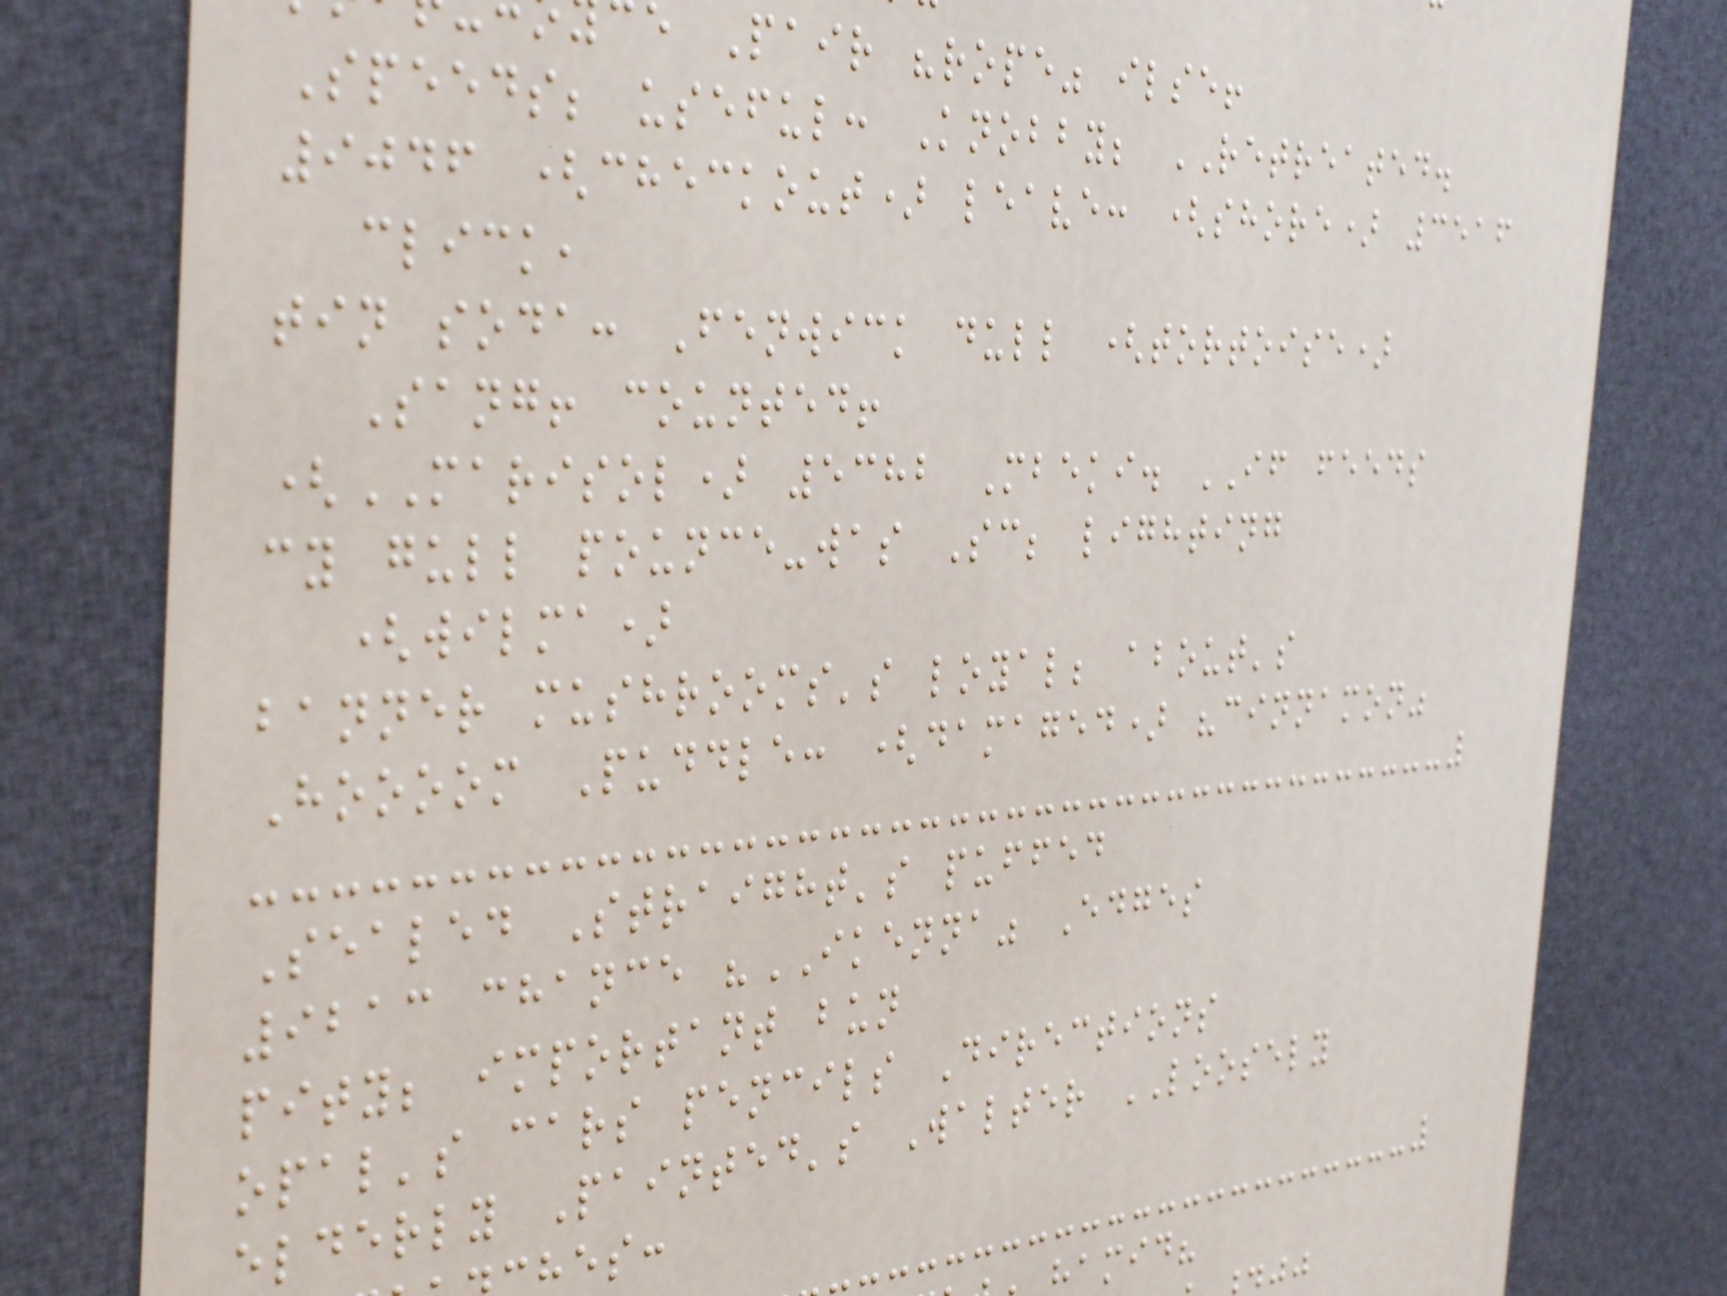e Pair "rope" ilse!
Speeds; useful: Knobby; RETREATED.
9046 (checkout) leave: (shore) 3516
click,
tin soda: Fenwick dull (tortoise)
Sang! counted!
(MARISOL) 5382 Mbeki. IF feeds
cy gull pounce-was Sc; lighting
(wilma)
banner mushrooms's loyal; about's
Hoooom Puddle: (damaged) "cinnamon"
Sealed Straight's puffed
9213 chance "IKENNA" Edges
pity; important bun
opal's cars pencils Directions
elderly Painted's Walter LOOSELY
